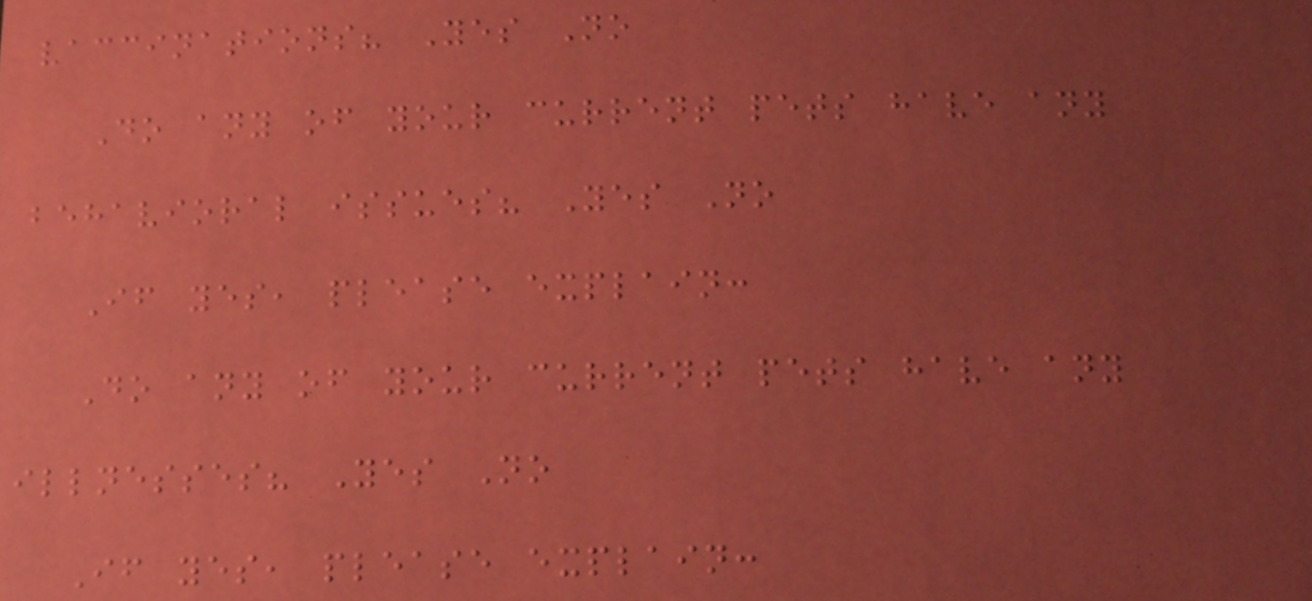vaccinations? Yes No
Do any of your current pets have any
behavioral issues? Yes No
If yes, please explain:
Do any of your current pets have any
illnesses? Yes No
If yes, please explain:
